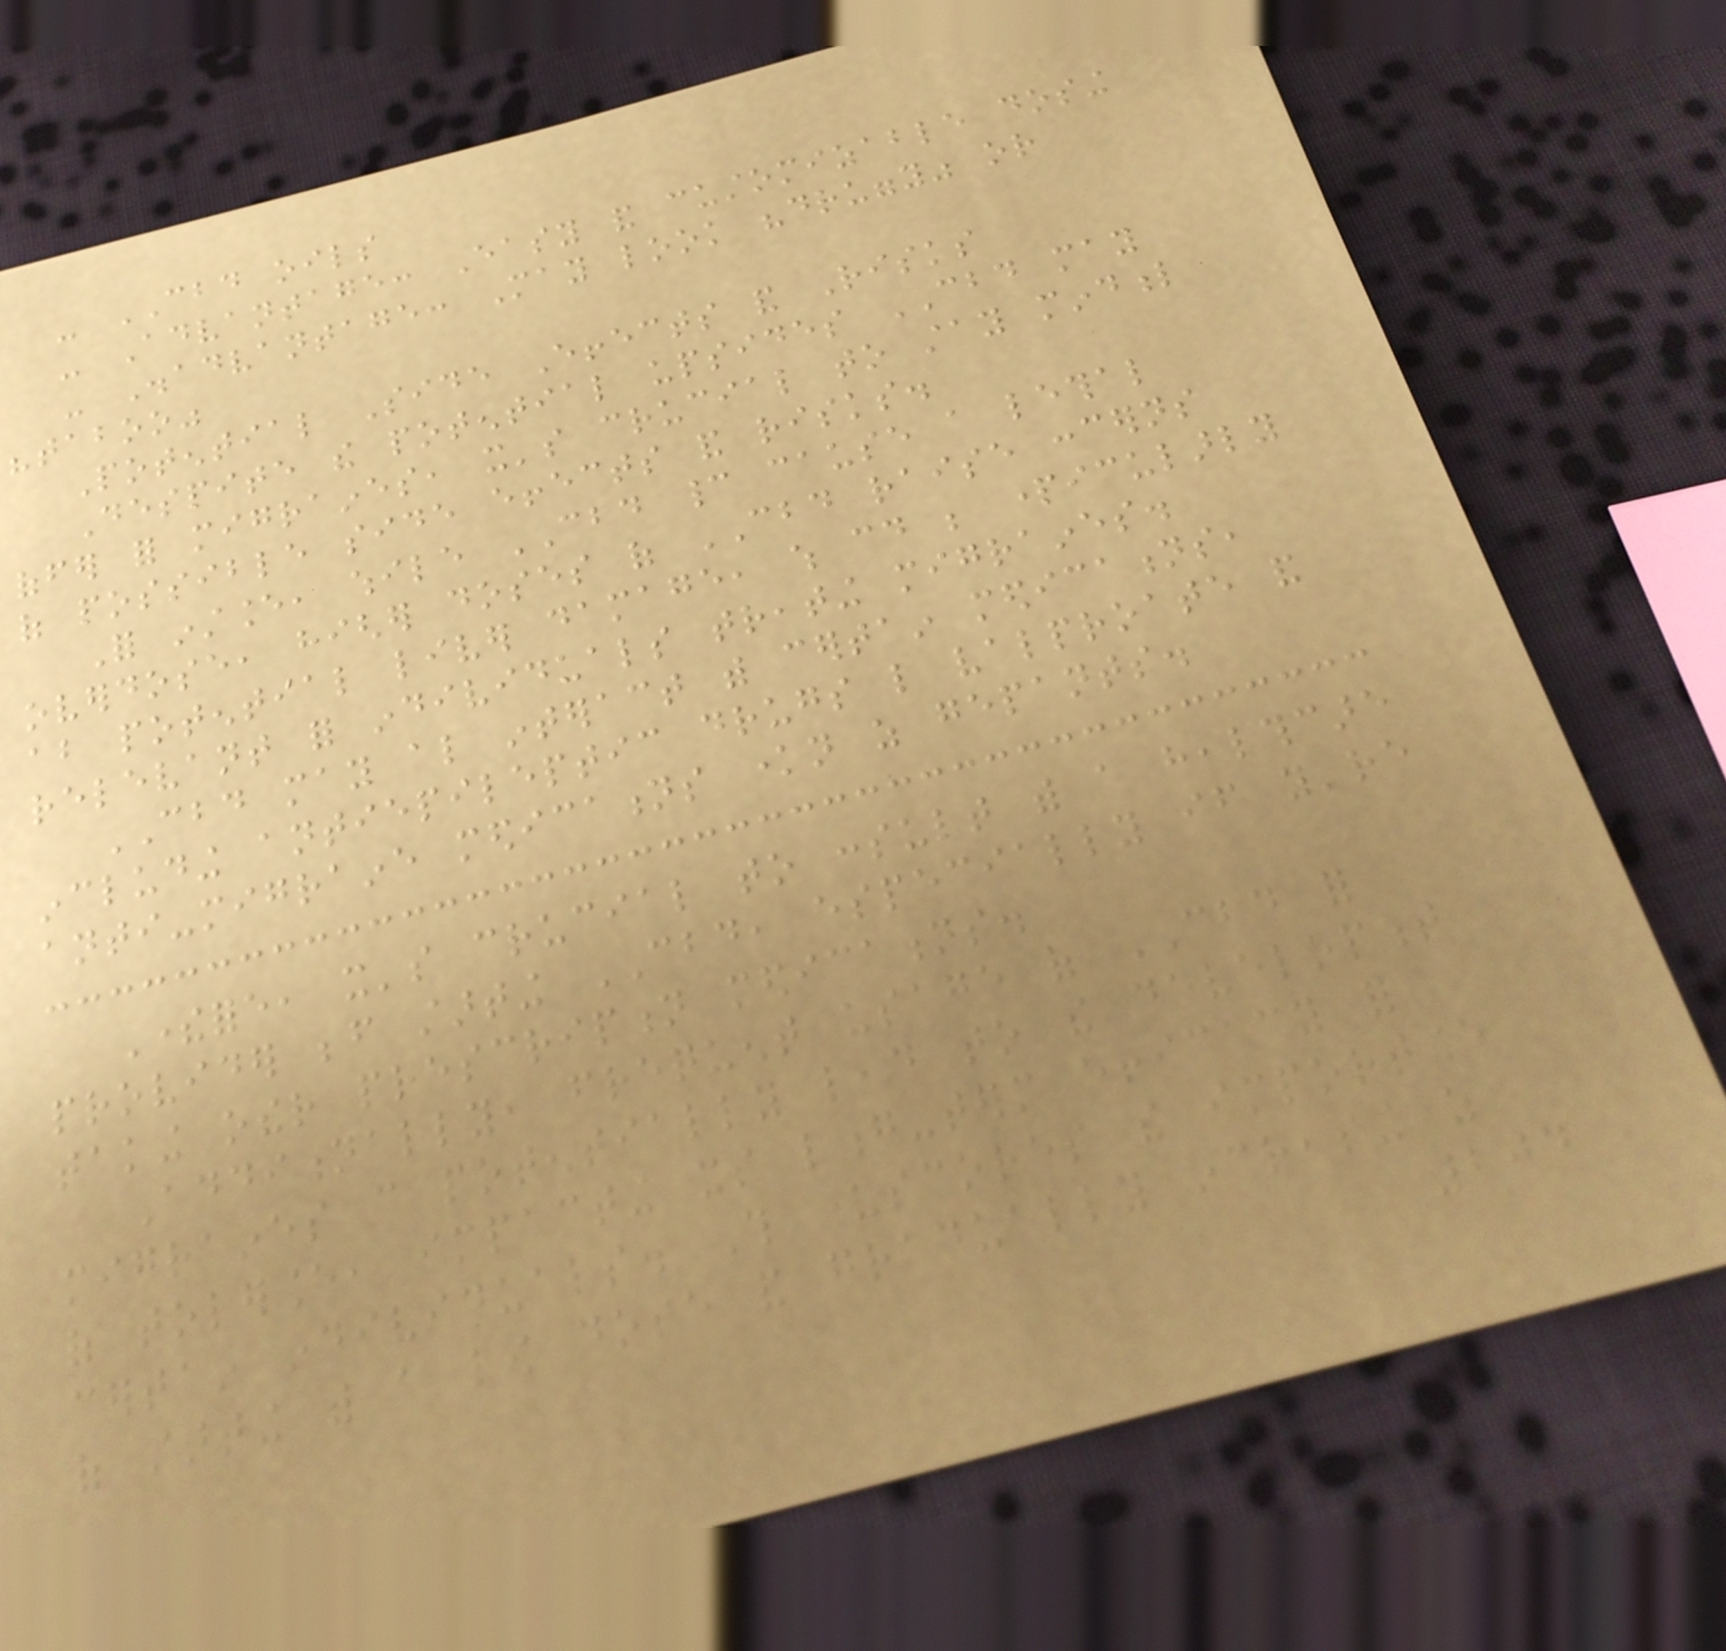- CBD oils
- Advantage: Easy and customizable dosing
- Disadvantage: May look "druggy" or
"taboo"
Potential Side Effects and Risks
Despite the potential upsides CBD may
offer for migraines, it's crucial to stay mindful
of possible side effects and risks.
For instance, while CBD cannot cause a lethal
overdose, higher doses of CBD raise concerns
about potential liver damage, which could be particularly
relevant for individuals treating migraines.
CBD may also interact with certain medications,
including antiepileptic drugs like valproate and
anti-migraine medications known as gepants.
Therefore, it's crucial to consult with a healthcare
provider before starting CBD, especially if you're
taking other prescription medications.
Additionally, frequent usage of CBD for
migraines can potentially lead to the development
of tolerance, impacting its long-term efficacy for
certain individuals. This underscores the importance
of starting with a low dose and gradually increasing as
204
